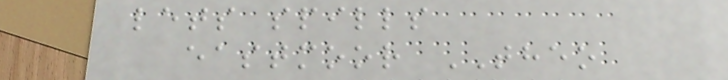lets spills
eastmoor THEO
